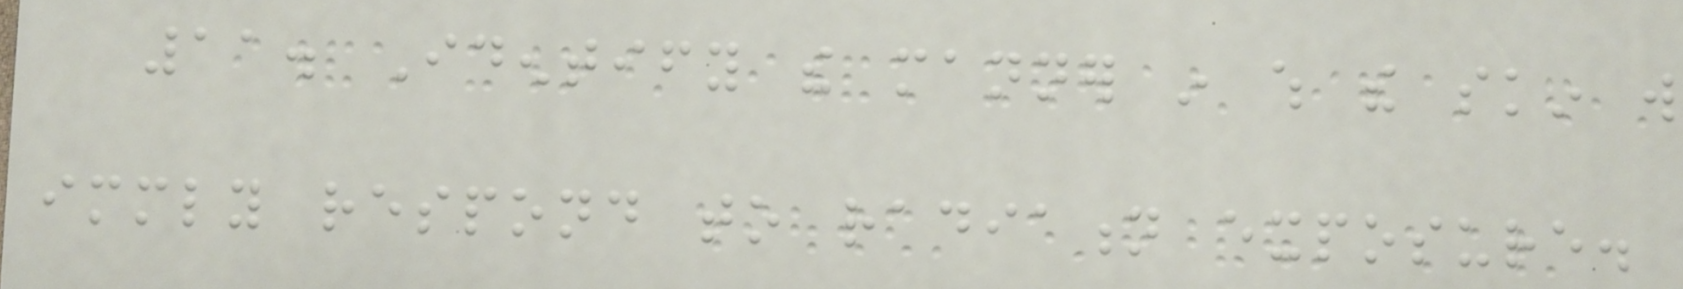11. Identify the manner in which the skin will
immediately respond to radiation exposure.
